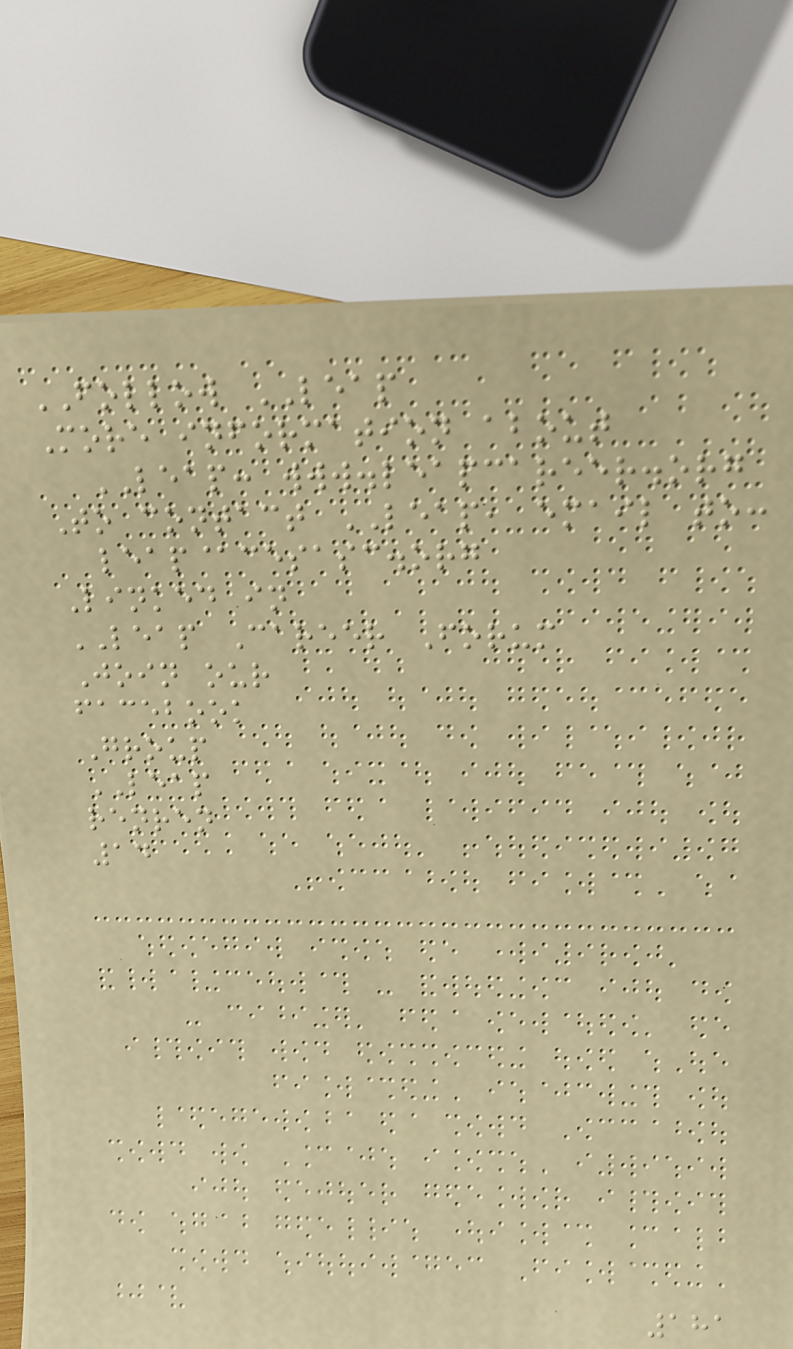FOLLOW LEAP
More information about
LEAP: www.leapcareer.org
To contact LEAP, email to:
leap@cesasc.org
Linked in
LEAP Career Forum
Join our
facebook
Group
LEAP
renren
14
181
